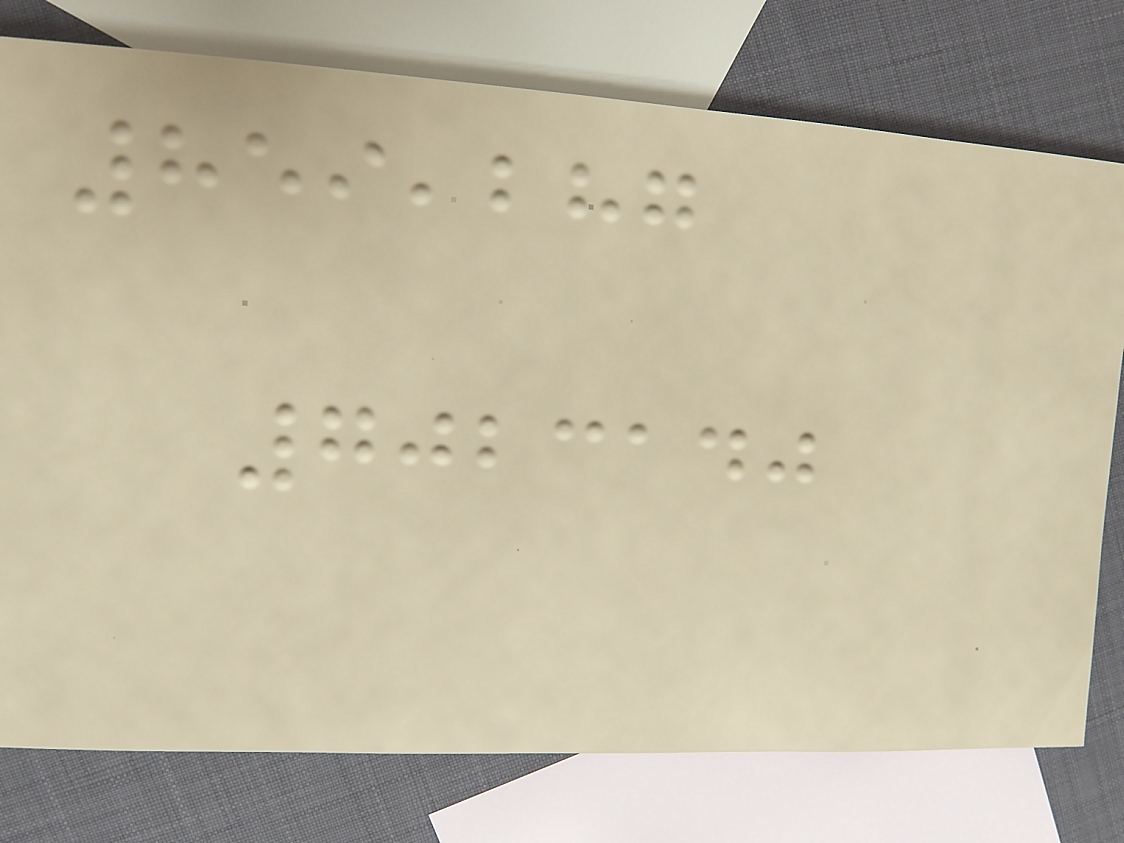859,287
7023140
